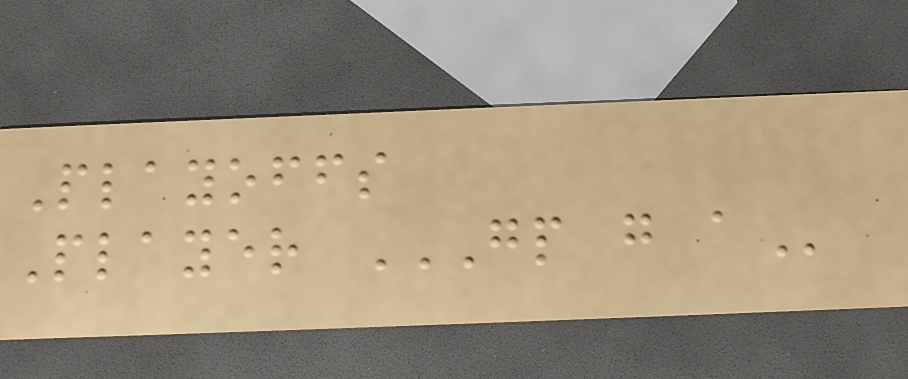Playoffs
Player GP G A
